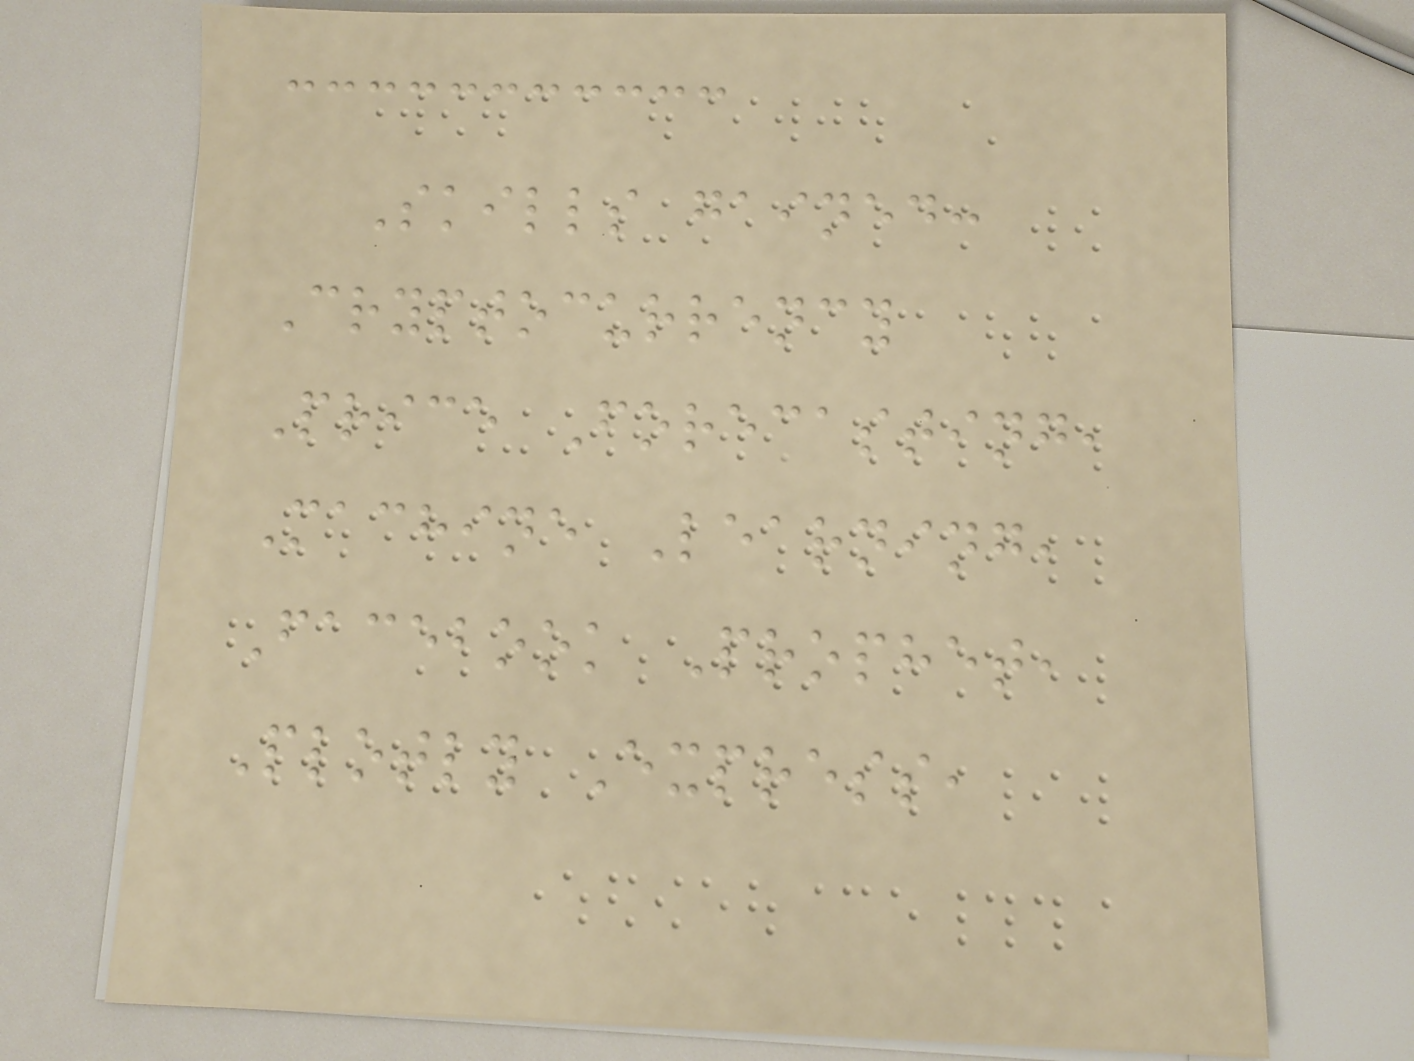Skills gained:
Cryptocurrency
Price Forecasting,
Machine Learning,
Facebook Prophet,
Plotly Express,
